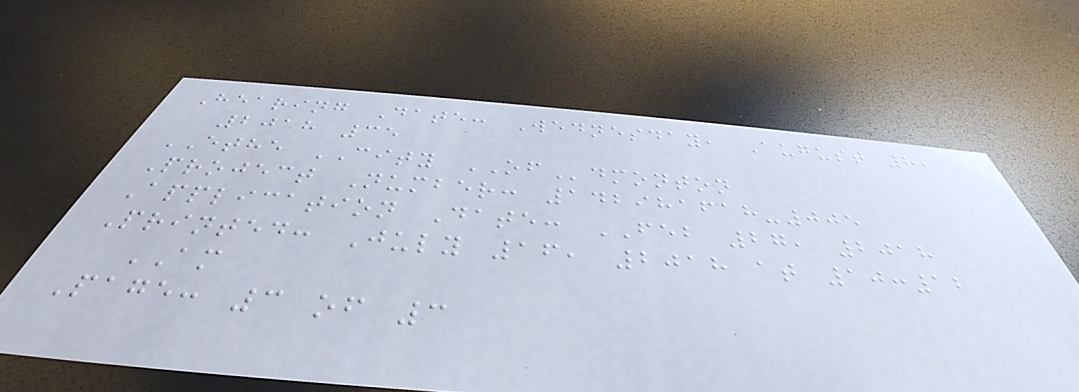Hearing Date: Wednesday, August 8,
2018 35
ETHE CITY OFdmonton
Project Number: 142981618-005
Application Date: FEB 27, 2018
Printed: July 16, 2018 at 10:12
AM
Page: 3 of 3
